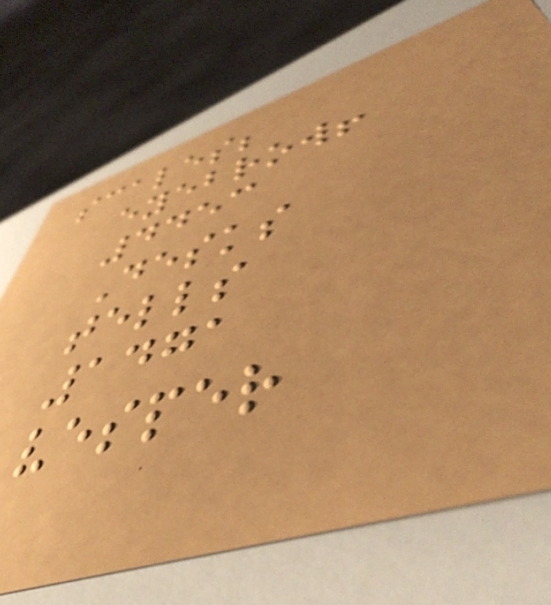scales;
eyebrow!
4453
Desks
tells
1471
vesper
